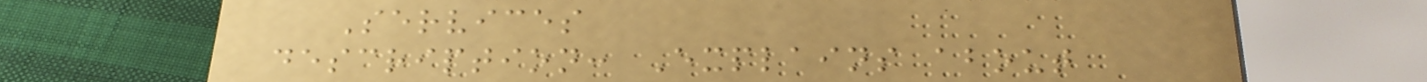Services
description: Explains about
